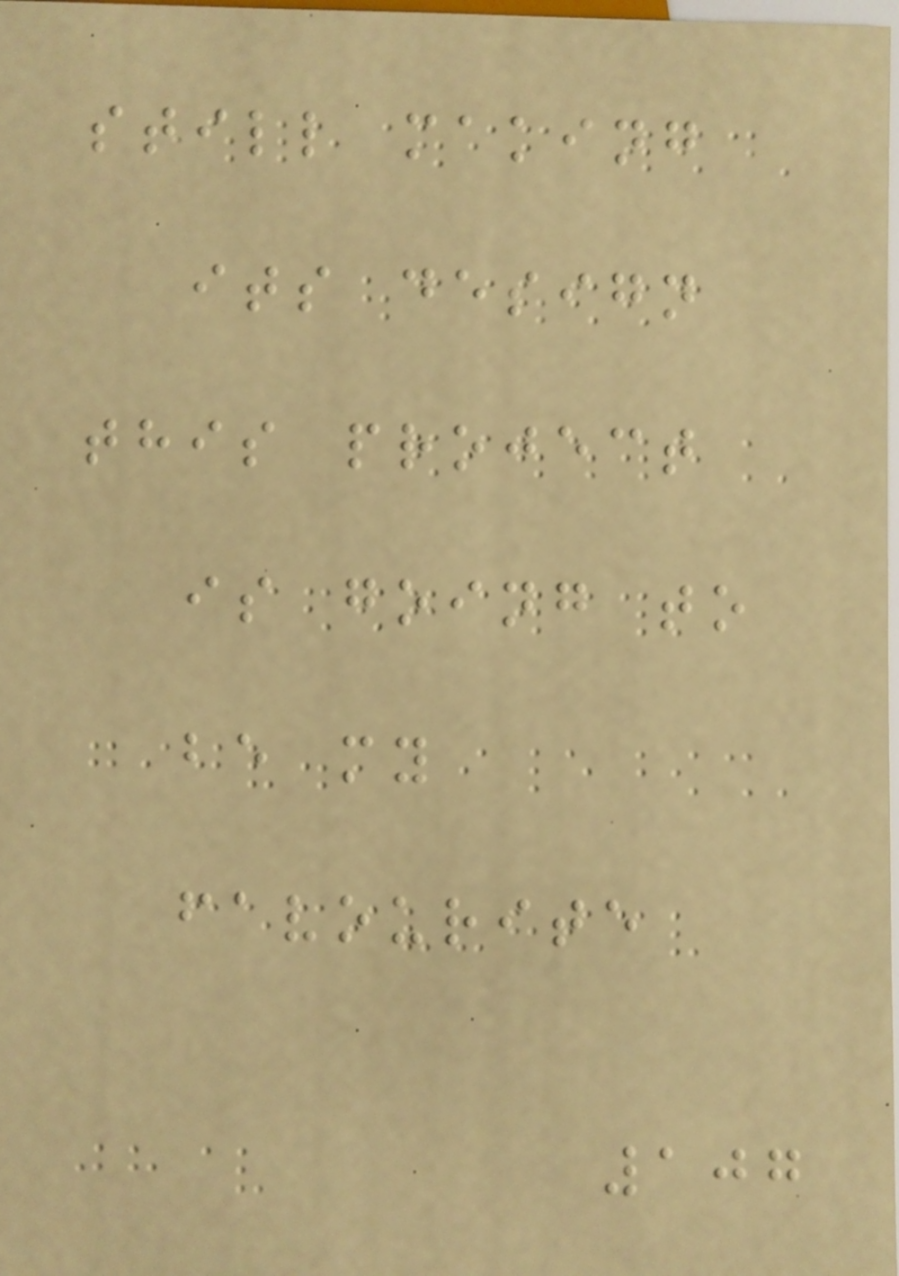still making
its design
this project
is going to
be my
favourite
107
